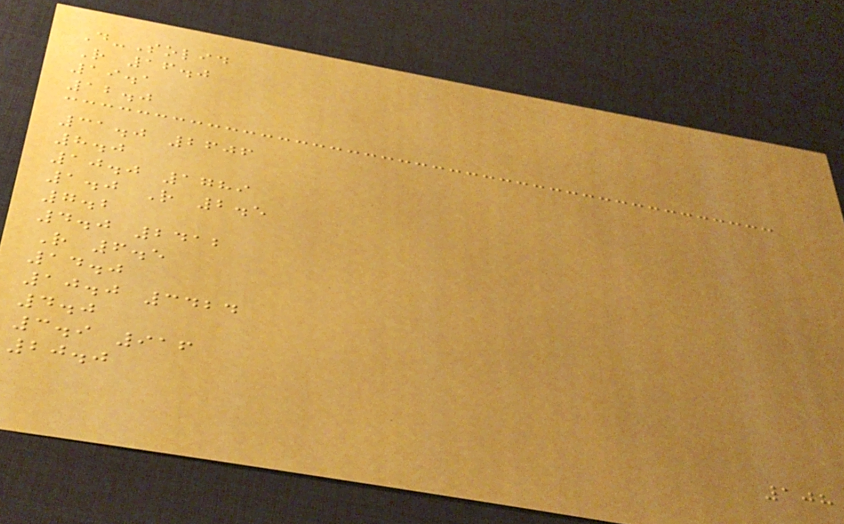D-Solid
R 16.0
19.1
12.0
31.0 2606
8.0
10.0 1789
1.0 R 2.5
7.2
4.0 2412
R 6.5
14.0
10.0 3424
4.0
3.9 916
20.0
108
